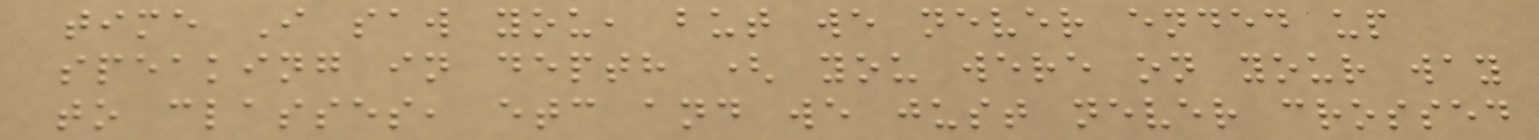time I saw you, but we never ended up
speaking in depth ( you were on your way
to classes, etc and we just never crossed
